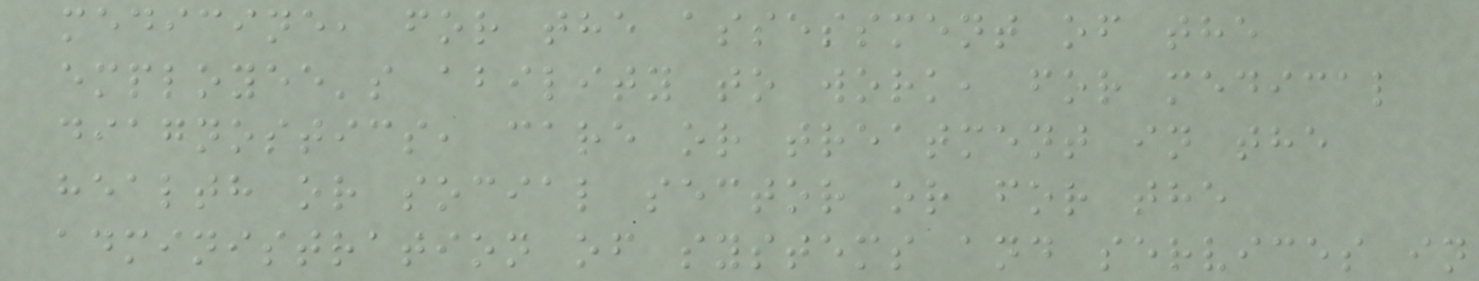medicine, for the assessment of the
employee's ability to work, for medical
diagnostics, care or treatment in the
health or social sector or for the
administration of systems and services in
